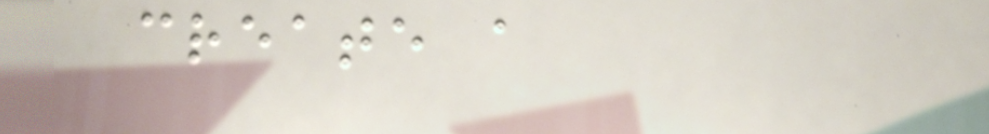create a
